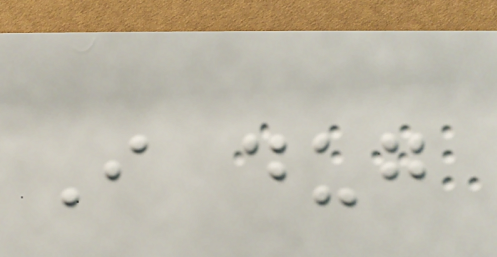I dug
